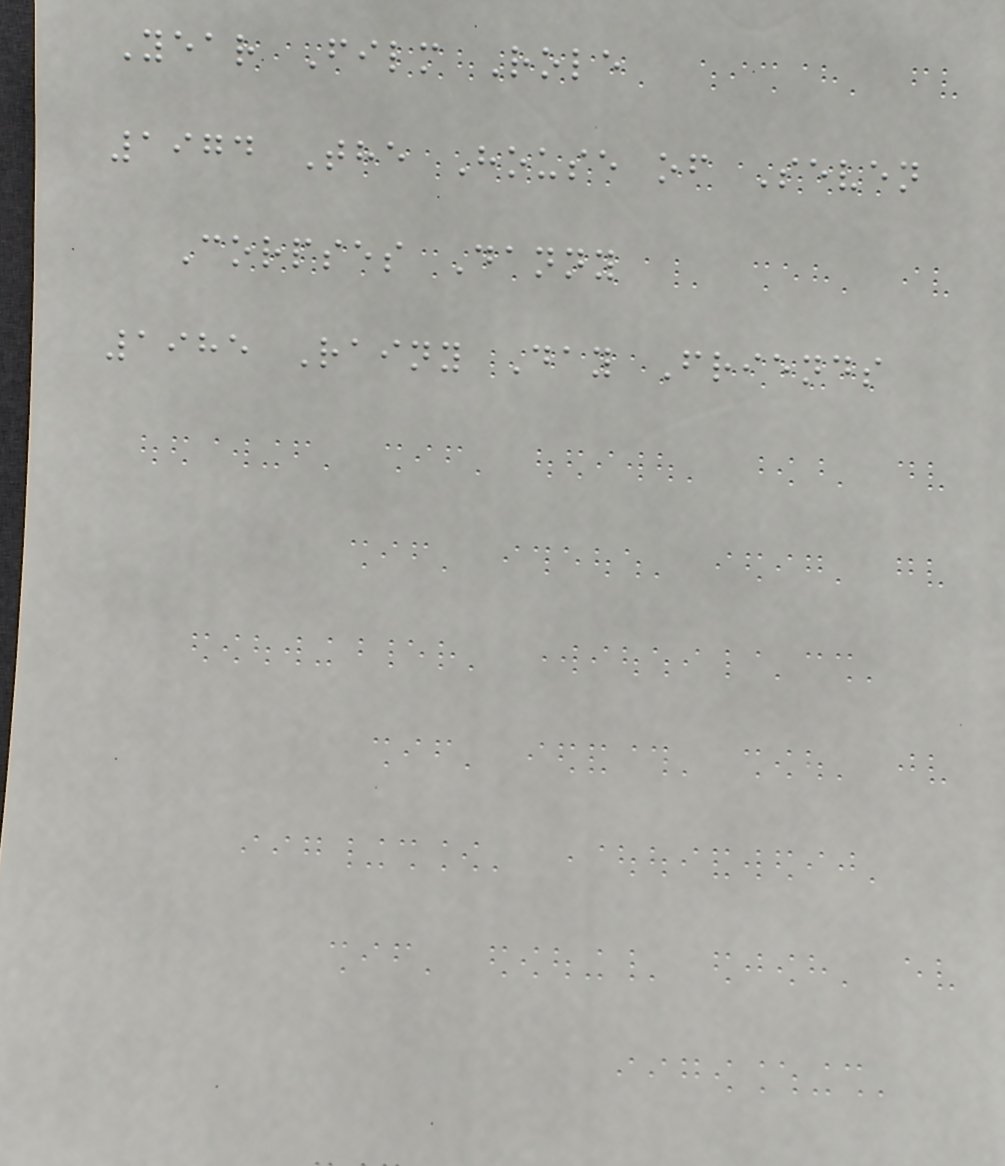Year Film Role
1974 The House of Seven
Corpses Danny
1985 Rainy Day Friends
